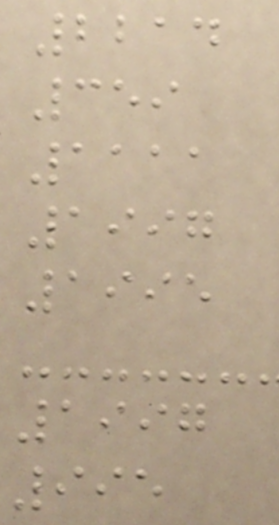2214
359
1111
1997
1995
1997
995
